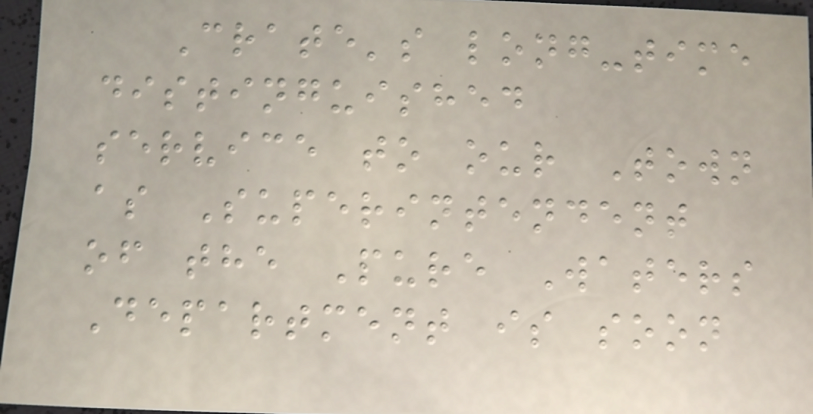Crate's long-time
distinguished
service to our Town
as Superintendent
of the Pure Waters
Department is soon
